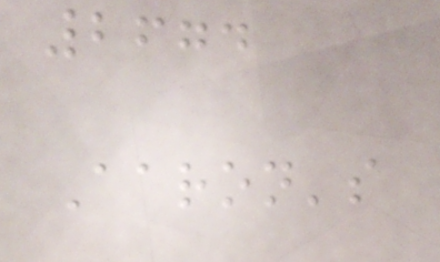2674
Aaron's
